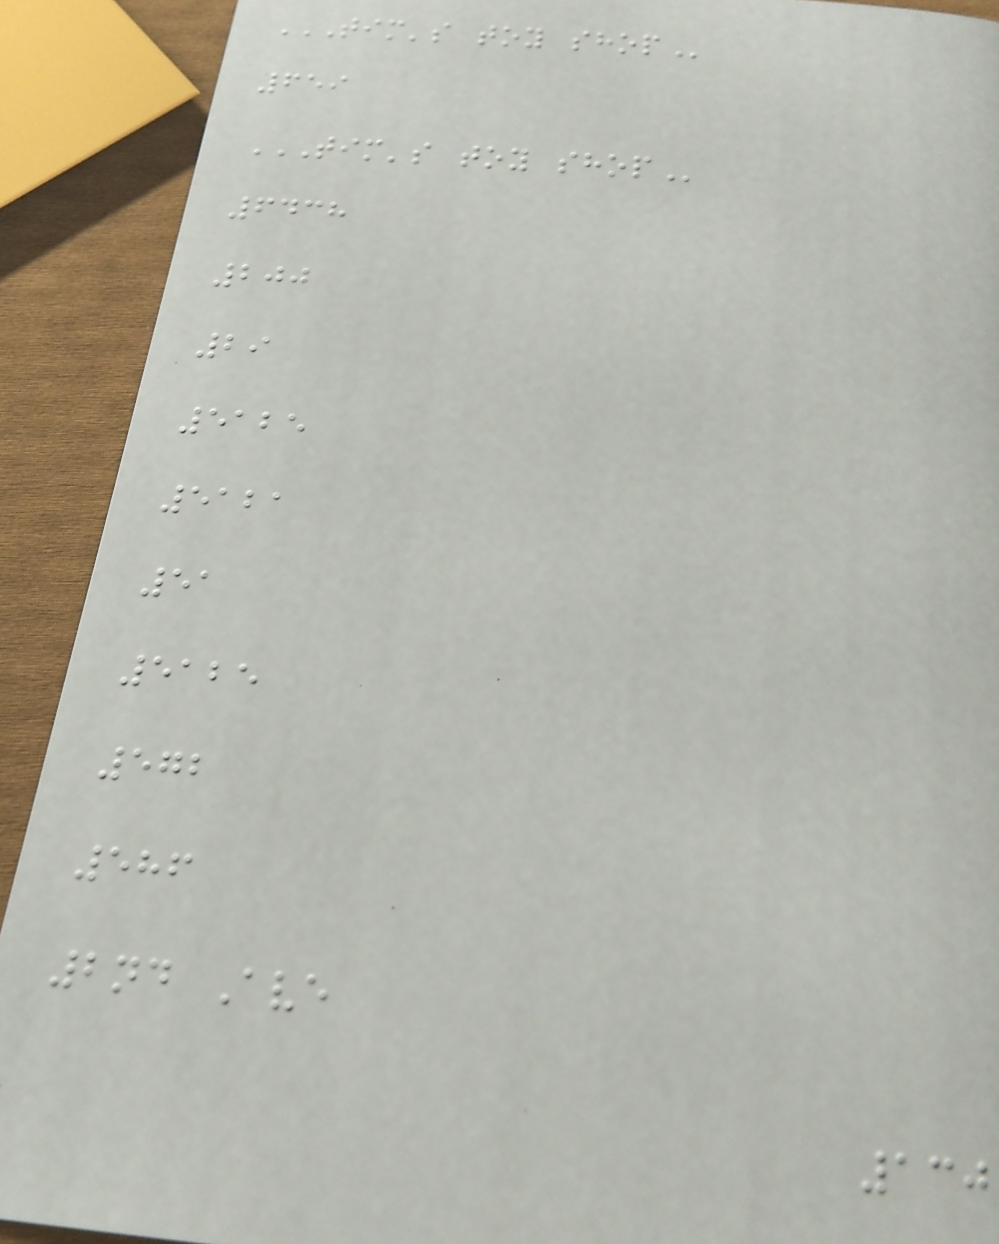TIM'S TOY SHOP
659
TIM'S TOY SHOP
6438
200
29
5125
5121
51
5125
572
586
2nd Ave
130
